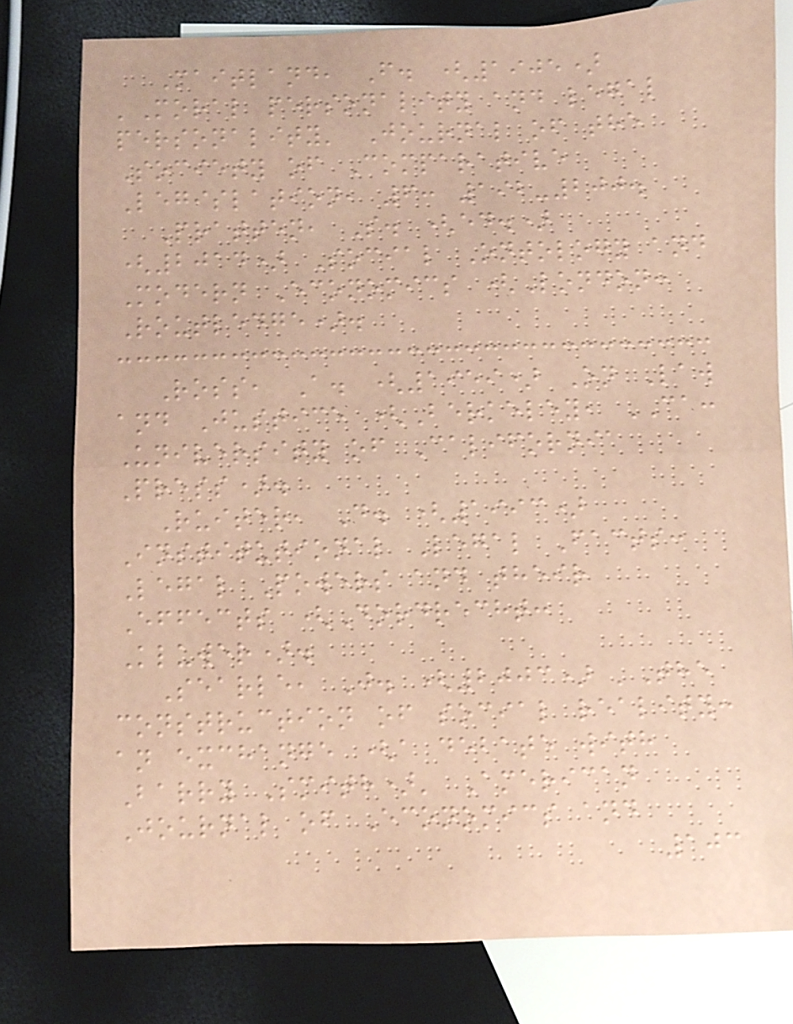Maitland, F. (1905)
'Moral personality and legal
personality' Journal of the
Society of Comparative
Legislation, 6: 192-200.
Pratten, S. (ed.)
(2014) Social Ontology and
Modern Economics (London:
Routledge).
Ross, A. (1959) On Law
and Justice (Berkeley, CA:
University of California
Press).
Ruiter, D. (1993)
Institutional Legal Facts:
Legal Powers and their
Effects (Dordrecht:
Kluwer).
Searle, J. (2003) 'The
construction of social reality:
an exchange (a debate with
Barry Smith)' American
Journal of Economics and
103
